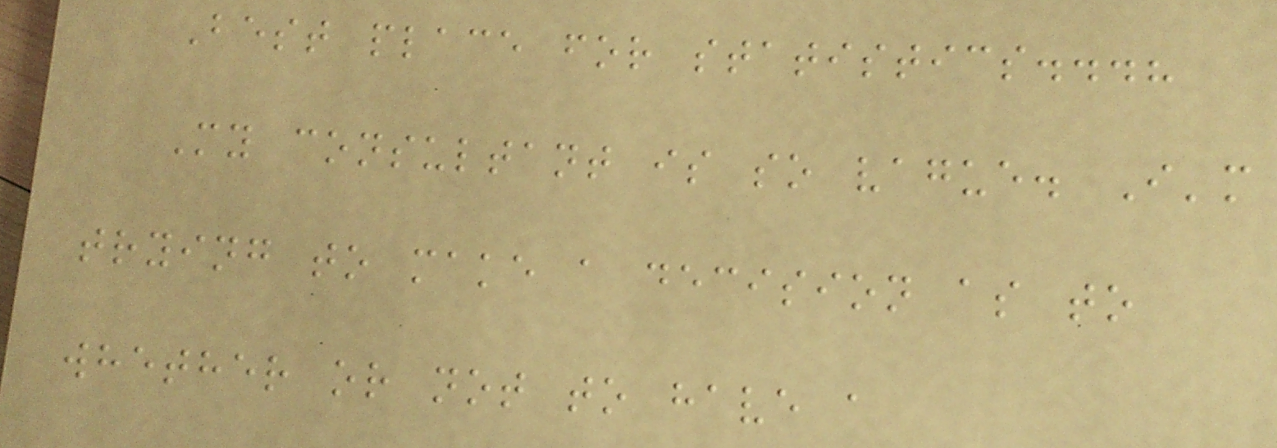Best place for statistics...?
My consultant is so vague. I'm
trying to make a decision as to
whether or not to have a
